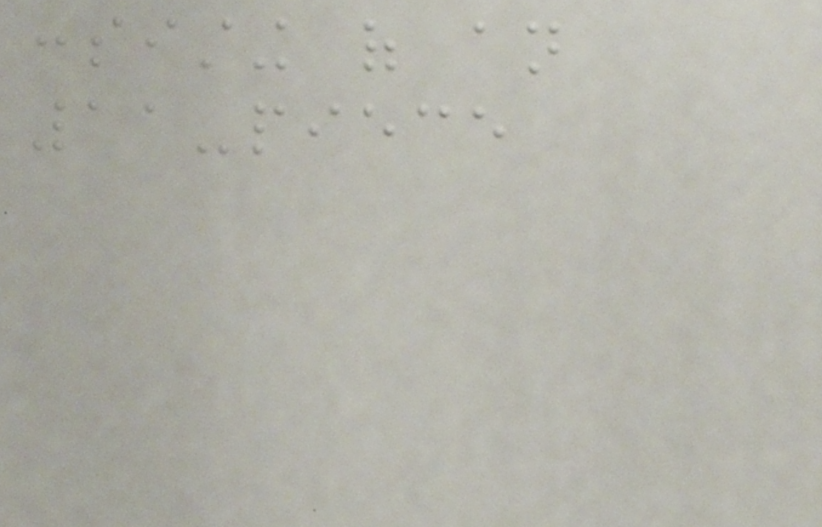consisting of an
11-piece
